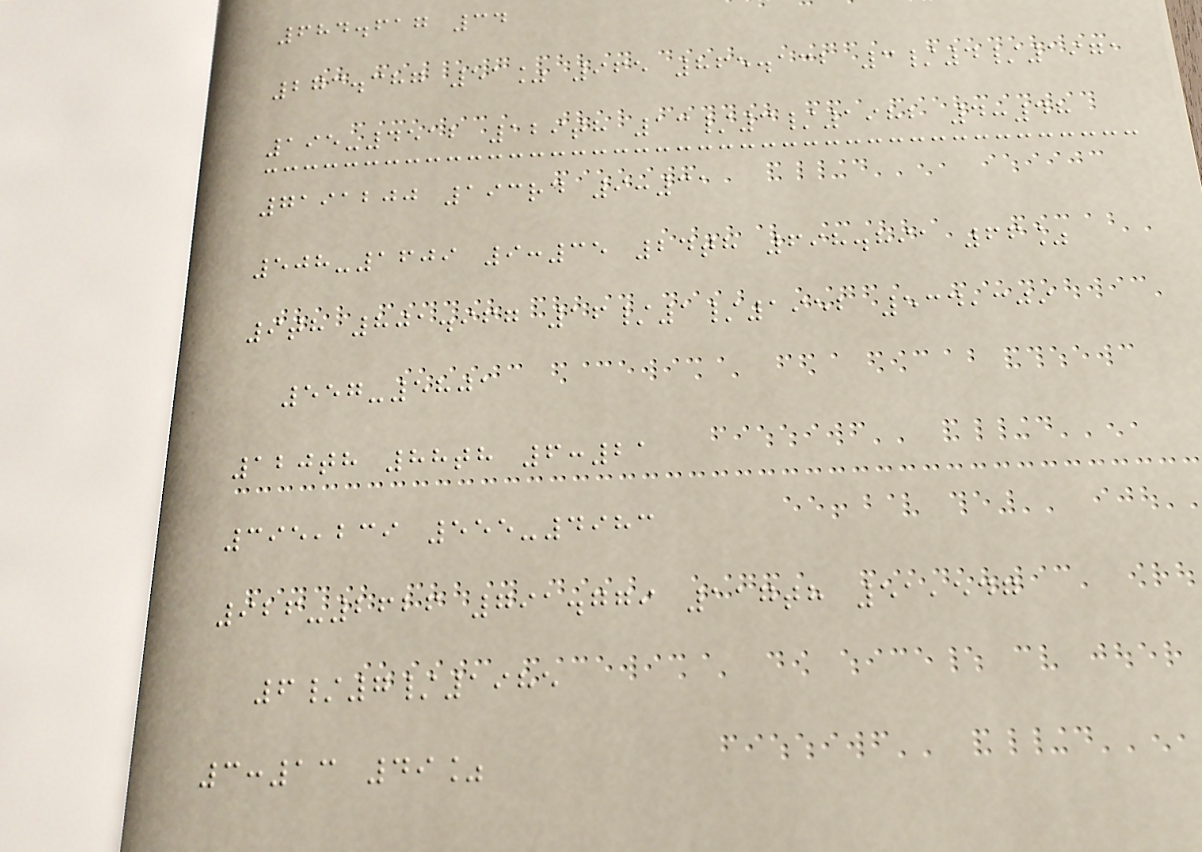684.617 34
273.387 51% 965 865.132 3/4/1971
195-4512 129th 13/3/1982 4:48
7191200 193rd 9:31
508-1609 9:35 24th 698.891 66%
9th 801.967 16/1/1952 534,309
557-5801
120th 88th 6:21
395,239 555-4983
926-2626 791.779 117th 51,547
6/7/1985
3:13 49%
